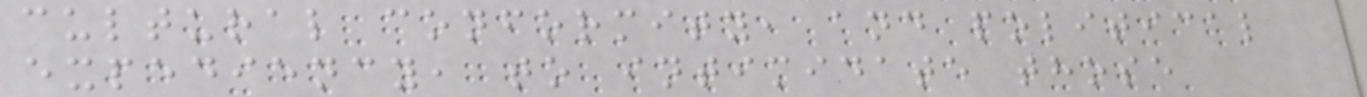cultural conformity, and political
expediency, to intimidate those
